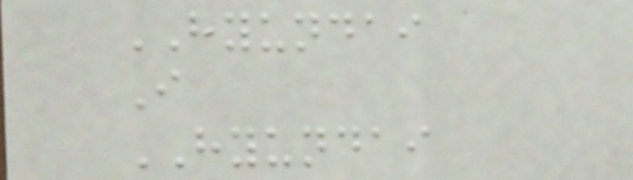HYUNDAI
I
HYUNDAI
